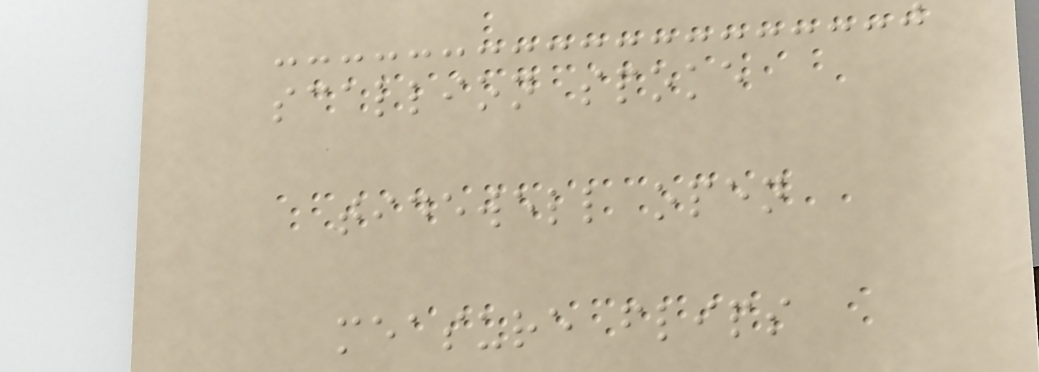scallion spoke
tidewell open
measure flips
